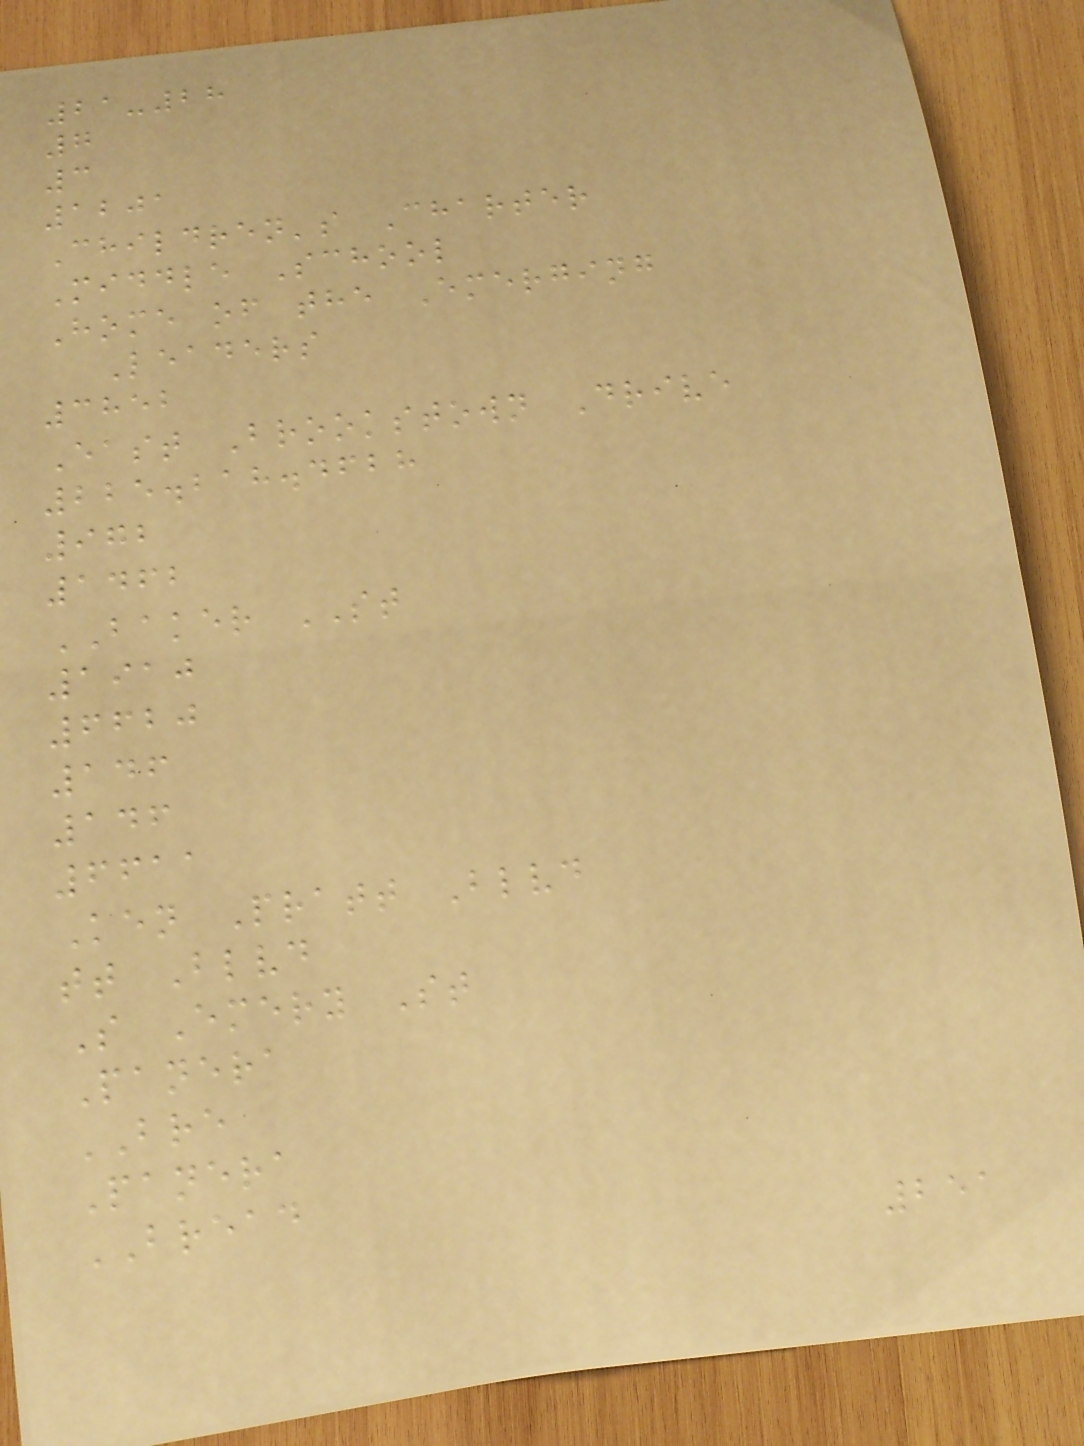21-28
7
3
1201
Children's Charter
Middle School
Home of the Emerging
Leaders
3852
East Brookstown Drive
225.218.4628
972
1462
BAKER ST
1910
6620
146
146
6611
Ken Pratt Blvd
tt Blvd
S Emery St
Panera
BRE
Panera
BREAD
251
